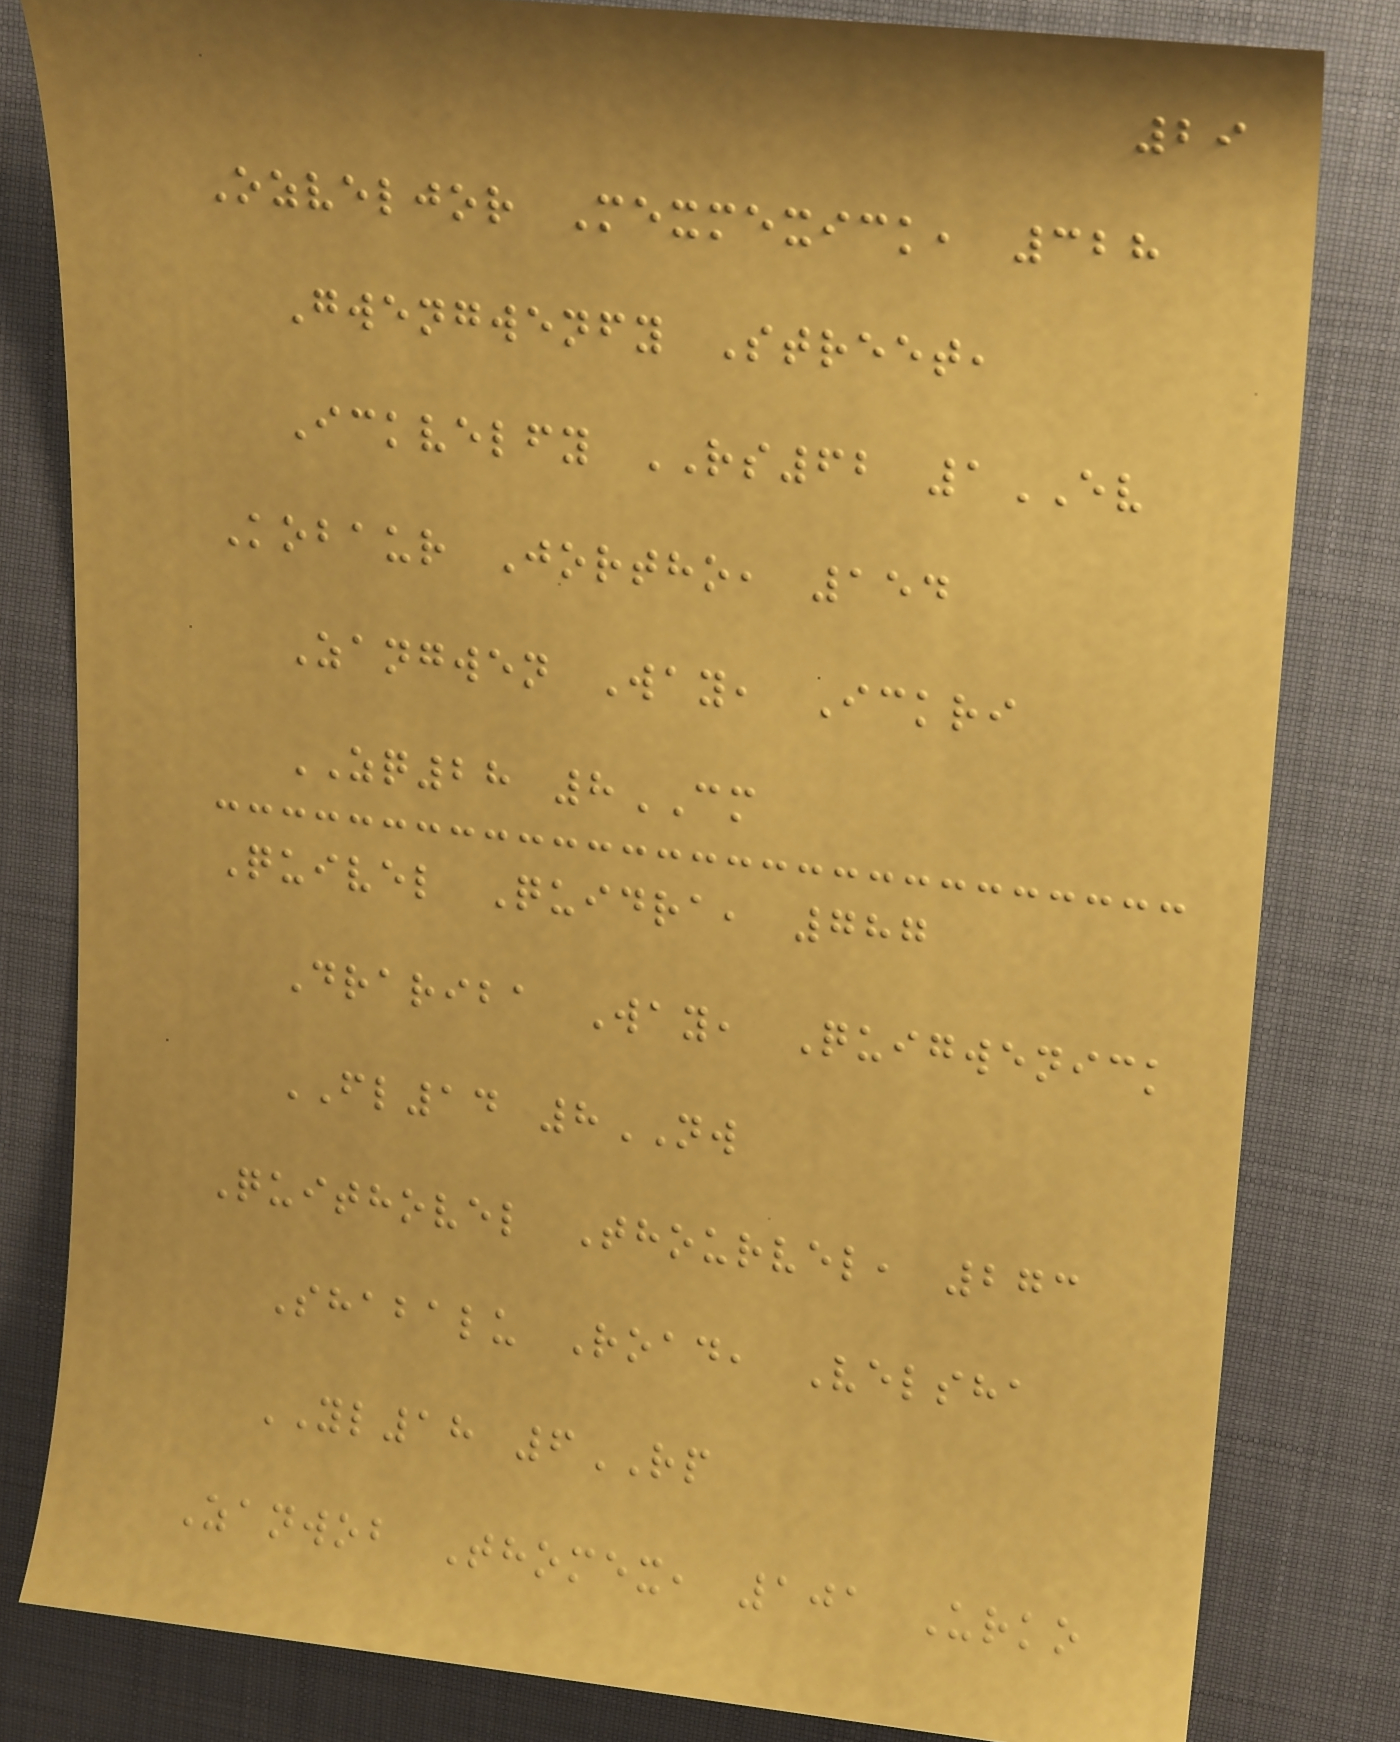29
Ozveljor Mexmexick, 328
Gwengwenfy Street,
Ickvelfy RS62 1EV
Kobaur Jortho, 154
Zangwen Way, Ickri
ZQ28 8CM
Quivel Quidra, 787
Drariba Way, Quigwenick
FL14 8NW
Quithovel Thourvel, 273
Shabalu Road, Velsha
YL18 6RP
Zanwob Thomex, 101 Urko
